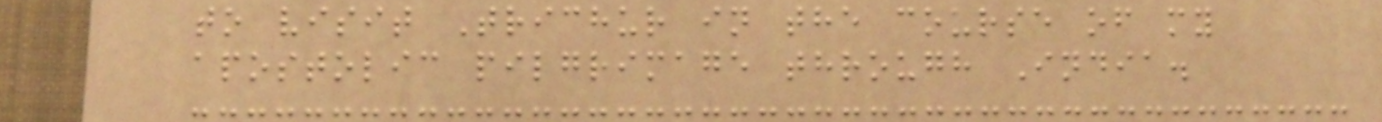to visit Trichur in the course of my
apostolic pilgrimage through India.
